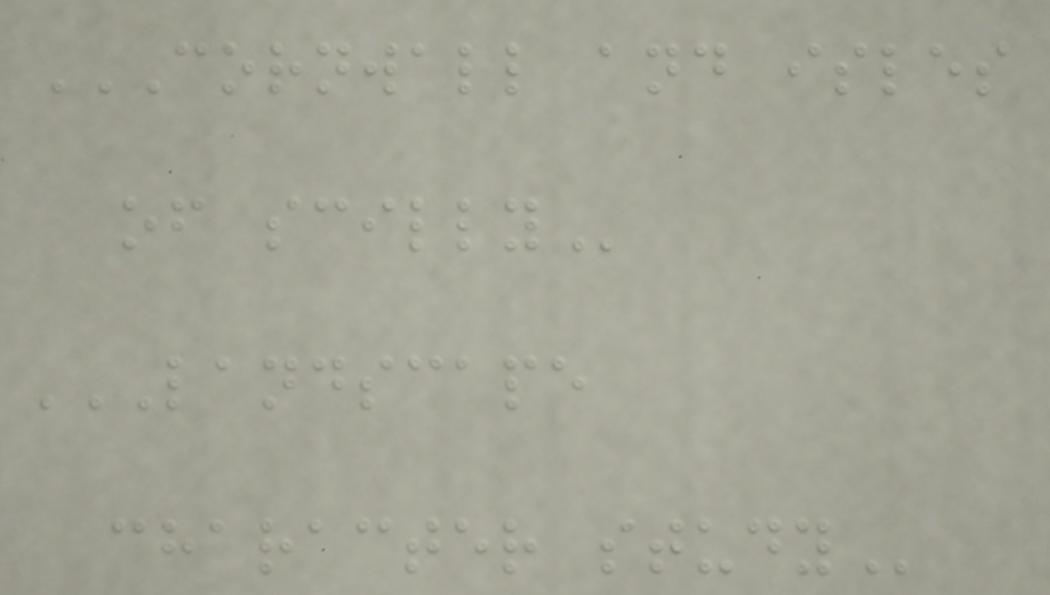CORNWALL AND ISLES
OF SCILLY
LANDSCAPE
CHARACTER STUDY
